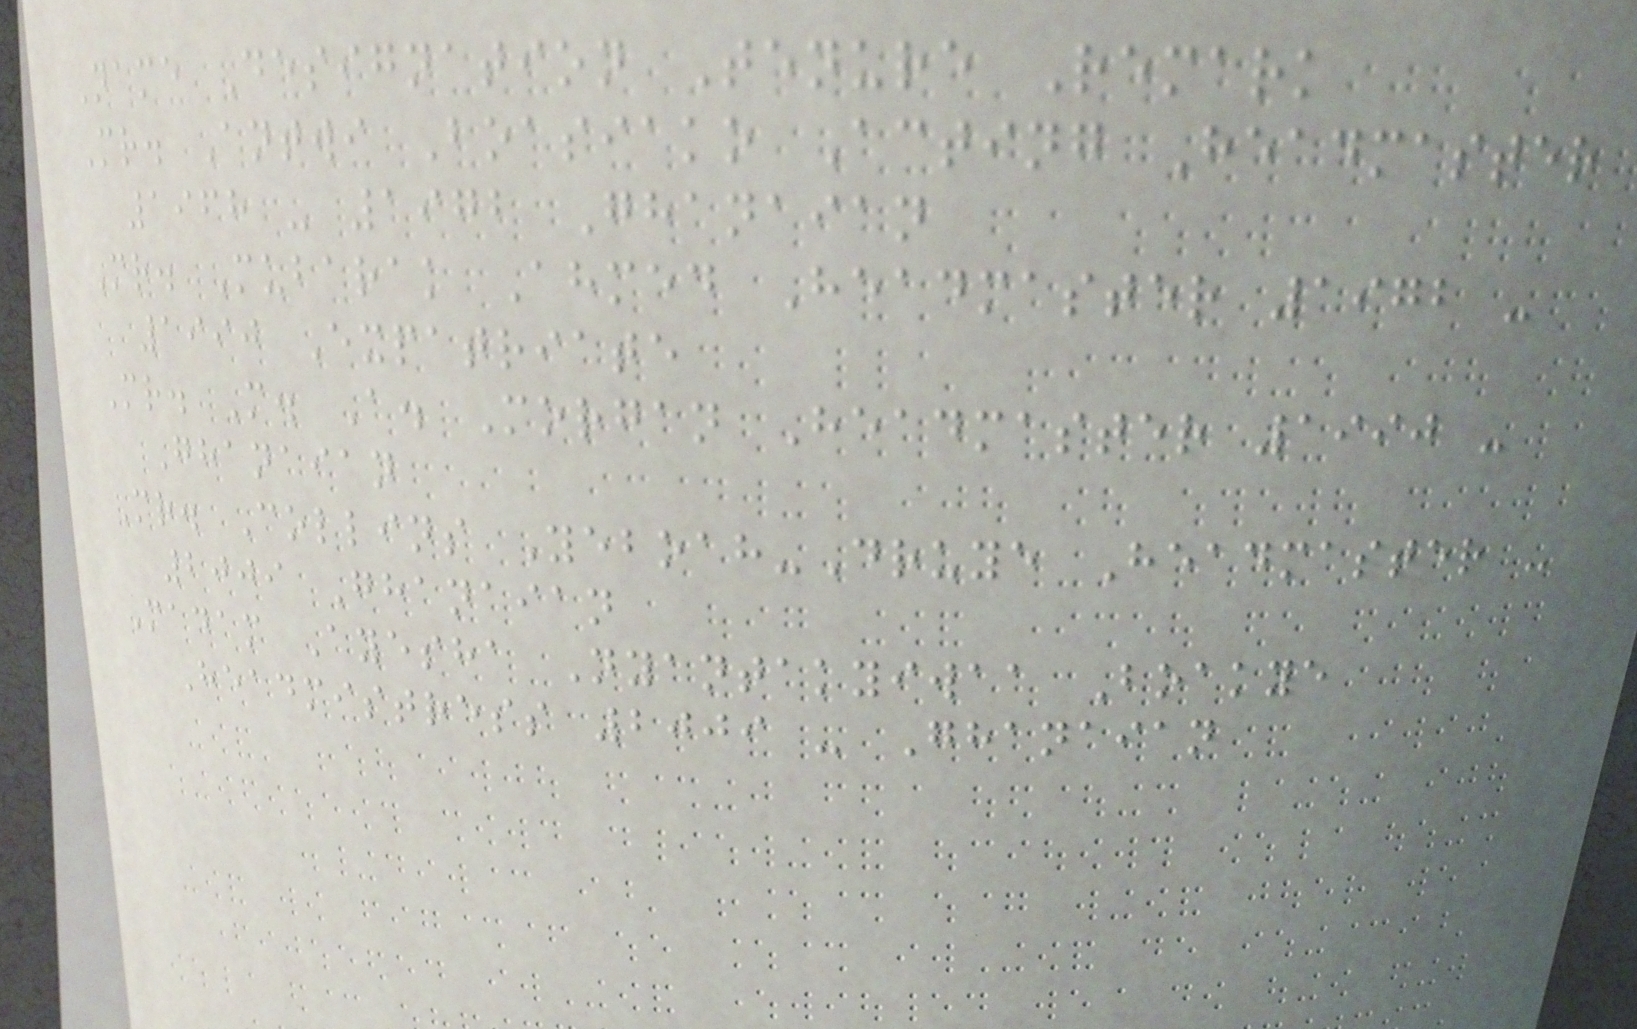Name Designation Tenure Remark
Mr. Antwi Boasiako Acting Headmaster
1968 - 1972 Ghanaian
Mr. Mubarak Ahmed Headmaster 1972 -
1990 Expatriate
Mr. M. A. Morgan Headmaster 1990 -
Ghanaian
Mr. Collins Yeboah-Druye Headmaster -
2009 Ghanaian
Madam Ayesha Nyantakyiwaa Boakye
Headmistress 2009 - Ghanaian
